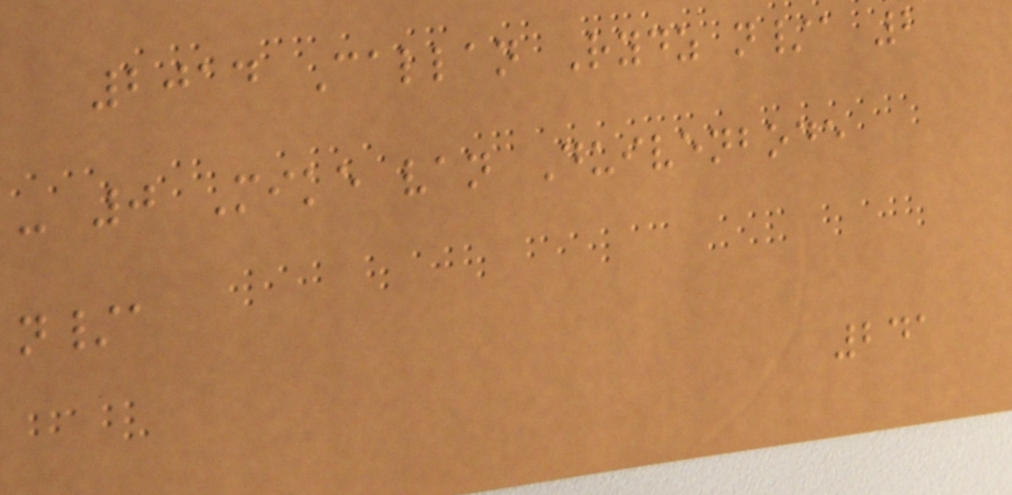2014 Callan Rydz n/a 2
- 0 Mike van Duivenbode
n/a
241
